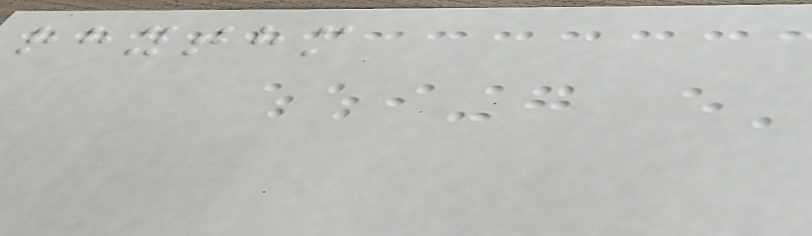rhythm
